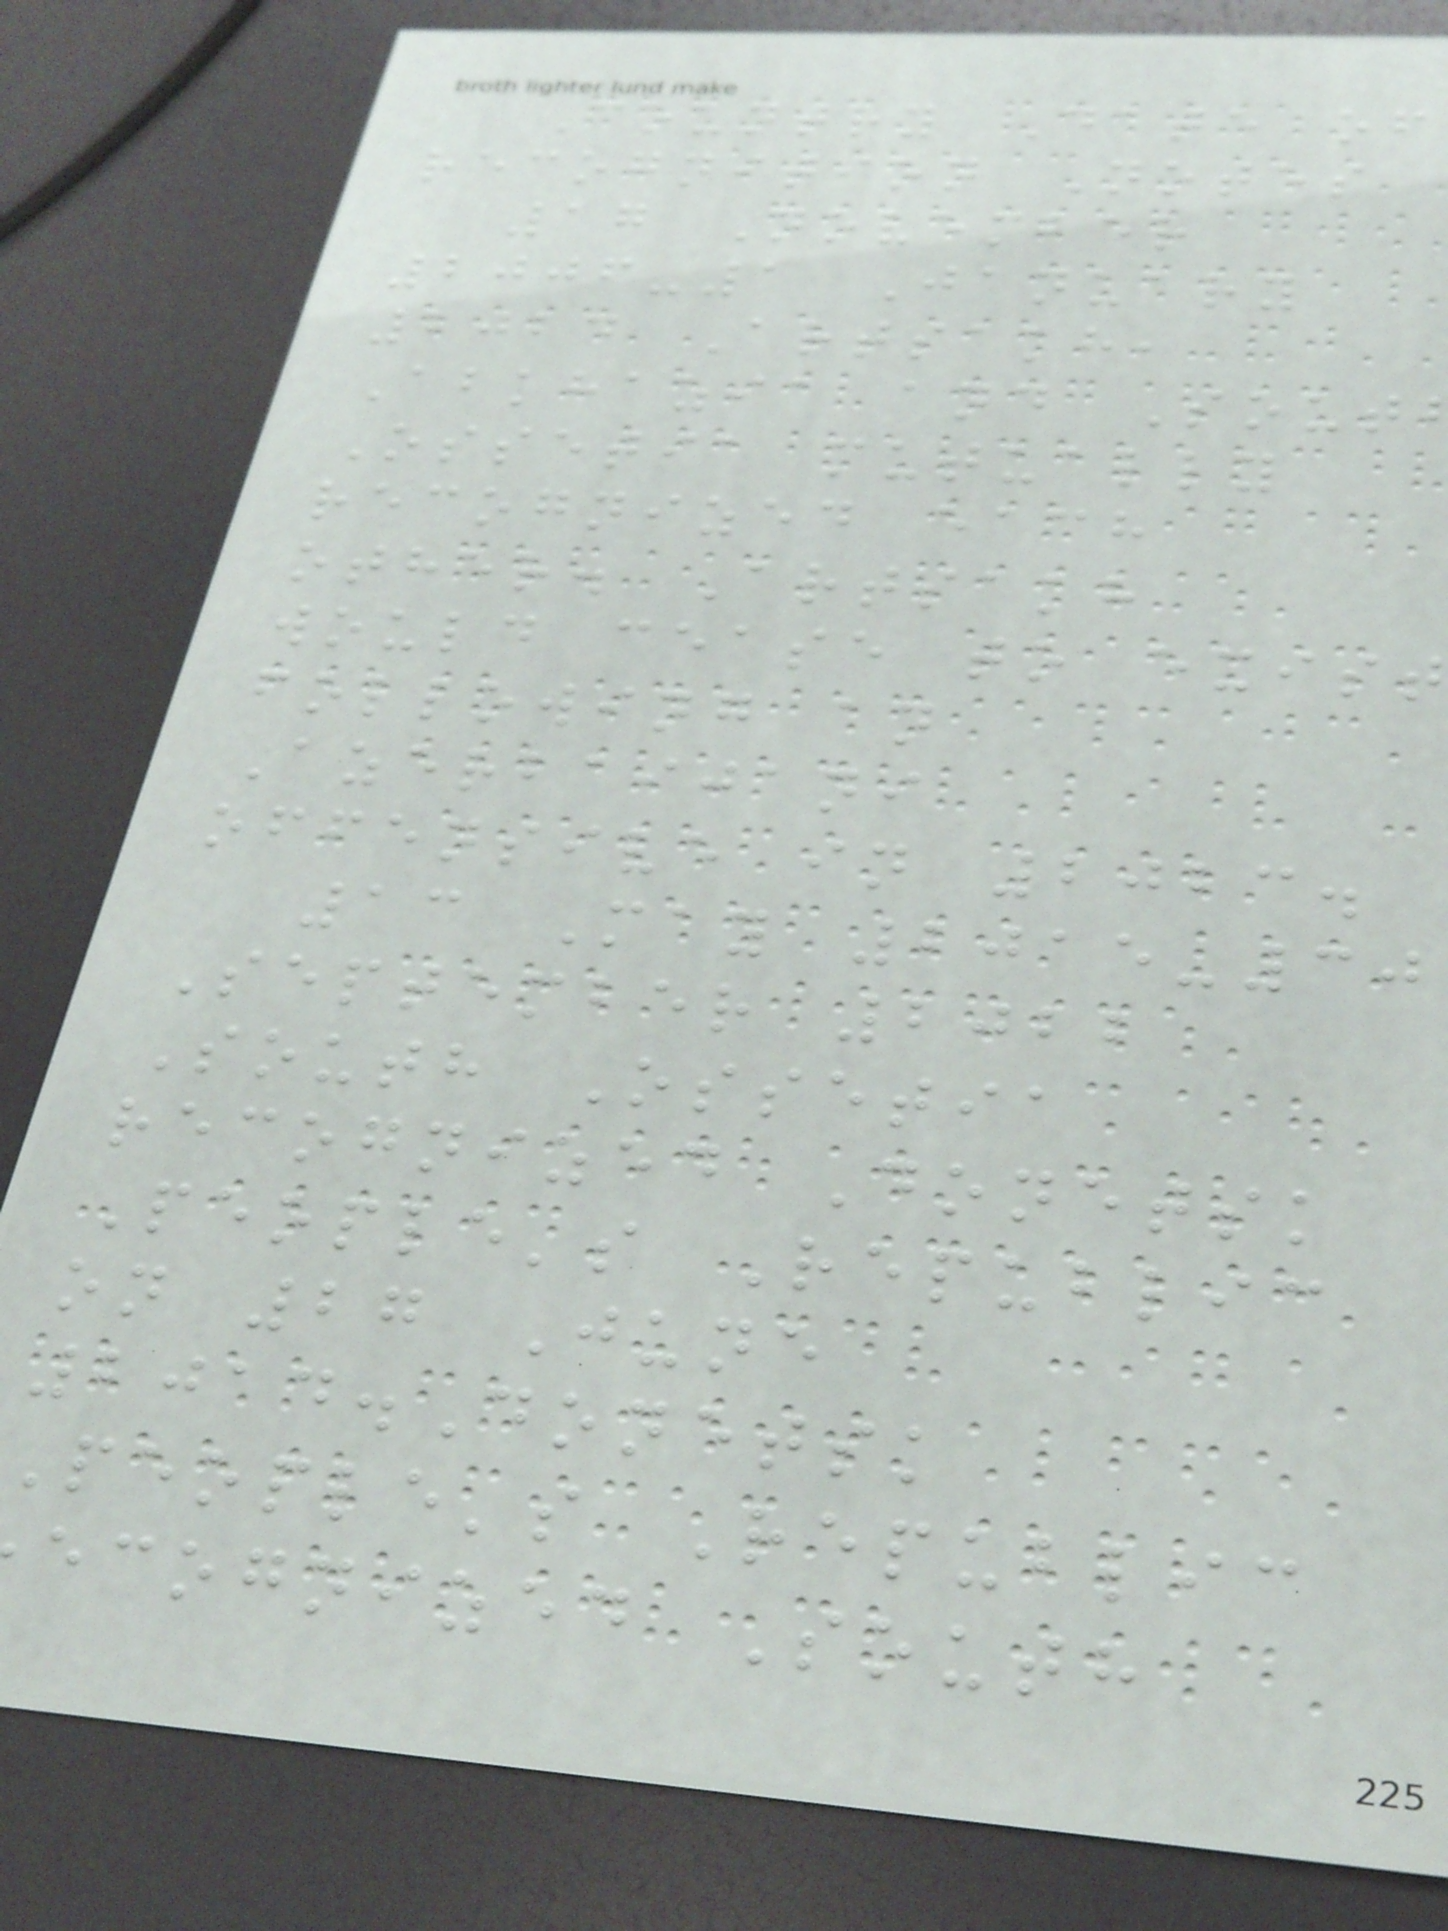Country Date of
recognition Notes
17 November
2006-1 January
2024 Artsakh,
Abkhazia and Sout
Ossetia mutually
recognized each
other. Artsakh
would cease to exist
following an
Azerbaijani
offensive in 2023.
13 May 2015-30
September 2022
South Ossetia
recognized Donetsk
People's Republic
on 27 June
2014.Donetsk
people's Republic
ecognized South
